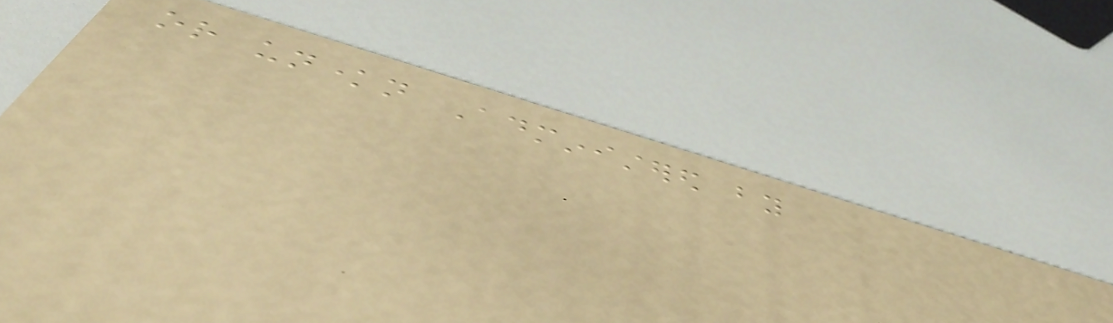or unknown Administered by
